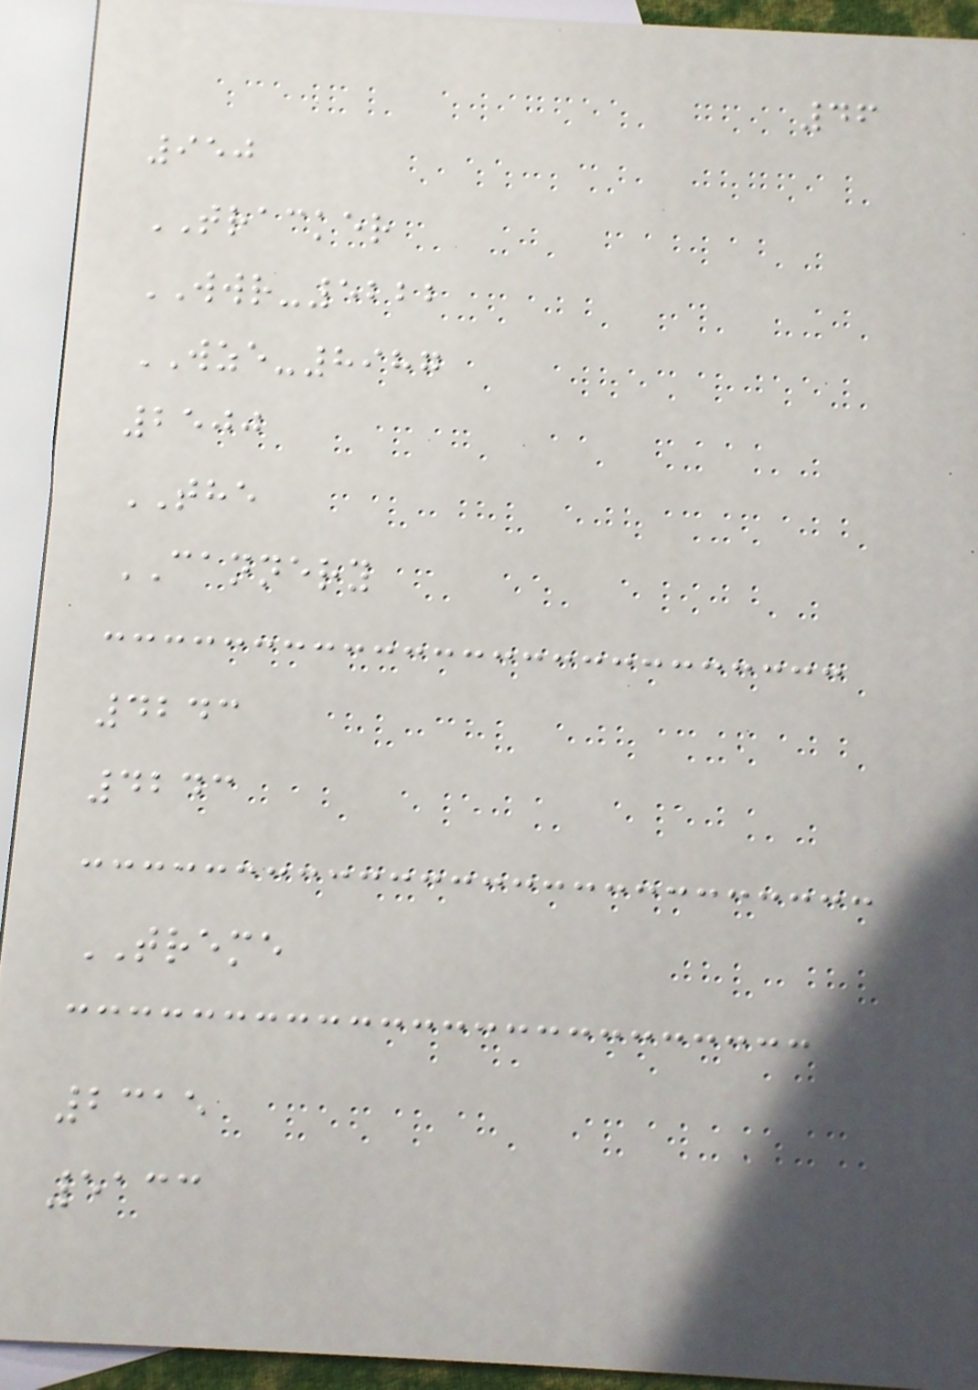46
950
TRACKER
WWR-5222
WZE-8987
2500
THE
CANNERY
4243
4243
TREME
2315
5133
